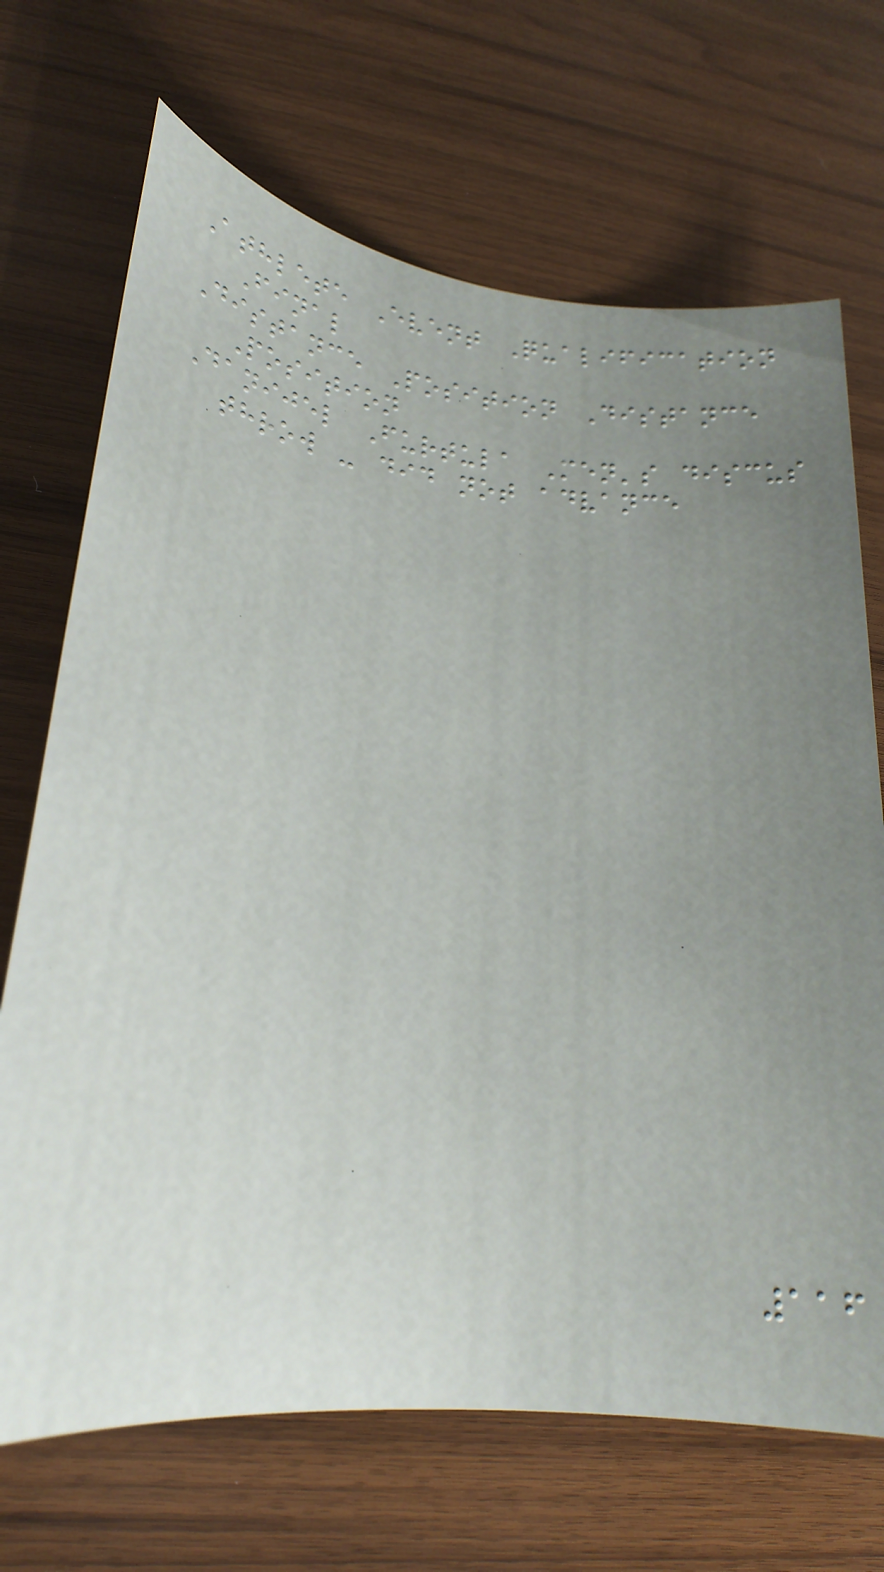Athlete Event Qualification
Final
Distance Position Distance
Position
Danijel Furtula Men's discus
throw - did not advance
116
